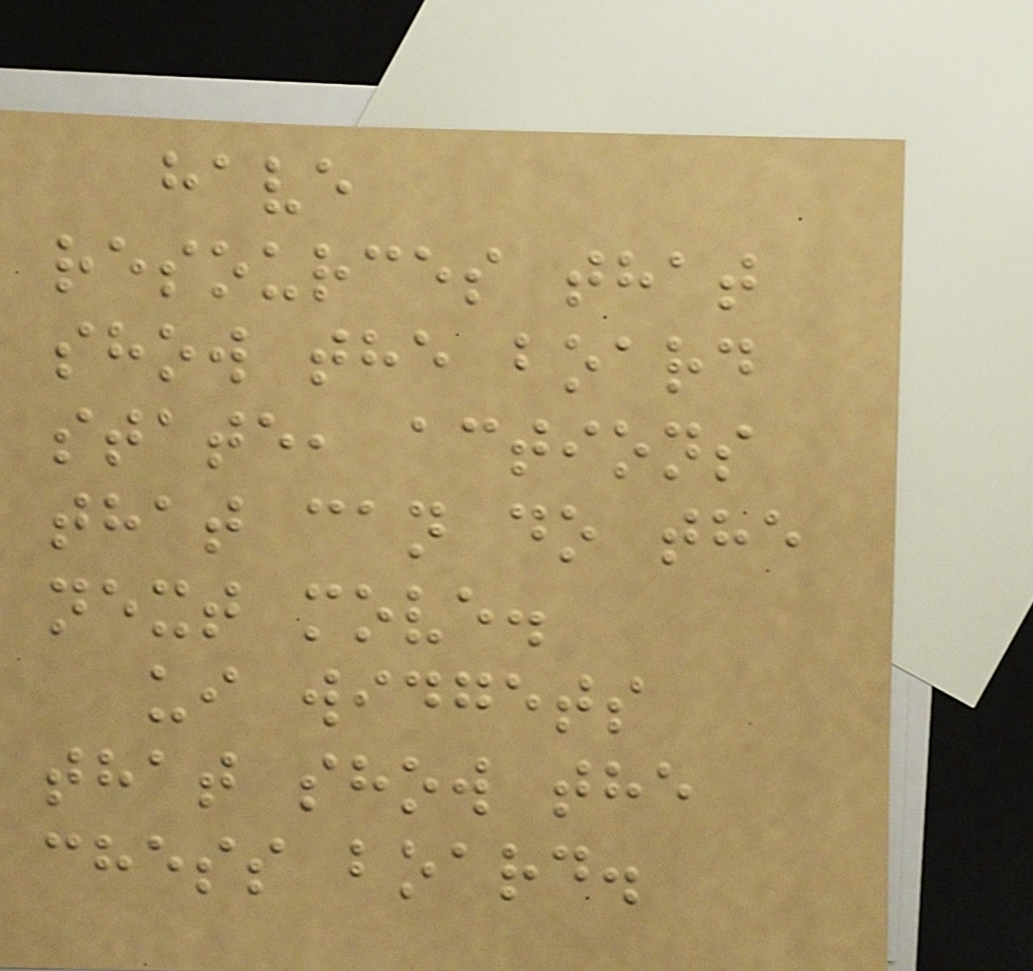have
resources that
show the board
state, actions
that can do the
next move.
ui widgets
that show the
chess board.
